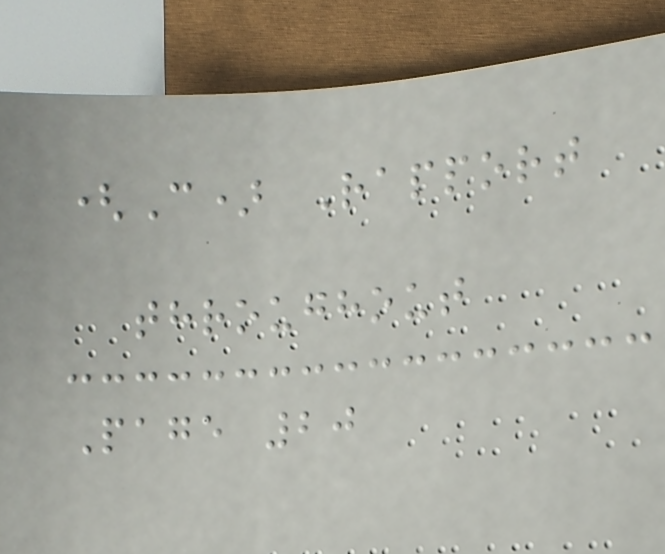(C) Rapport
throughout
Page 20
